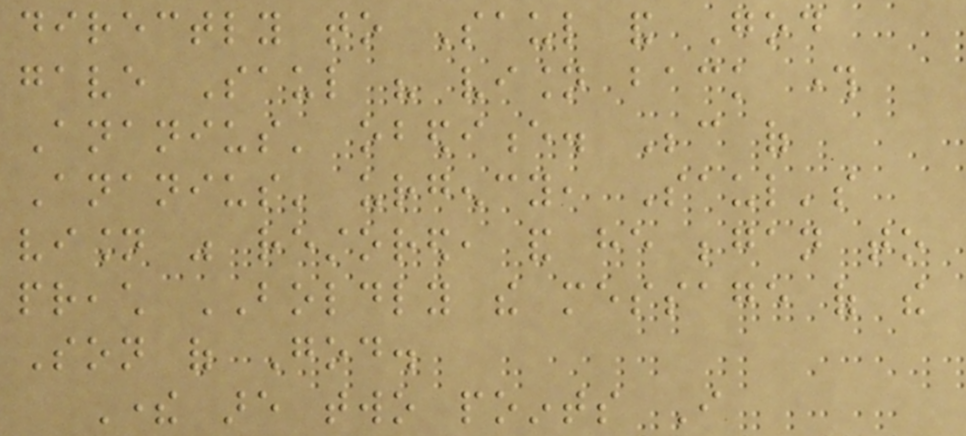directly to Saul and God
gave Saul his vision back through
Ananius' obedience. Because of
Ananius' urgency, Saul's
vision was restored, and he began to
preach BOLDLY the message of the
Son of God.
There are two points I
